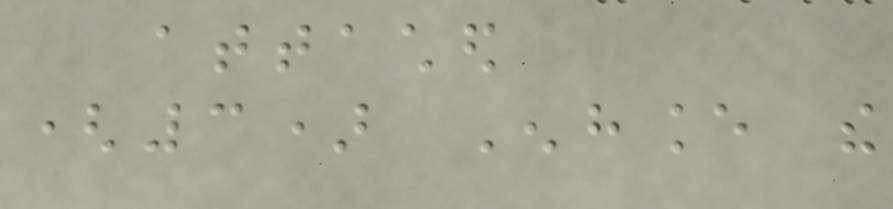attached
(3) Enhance the
